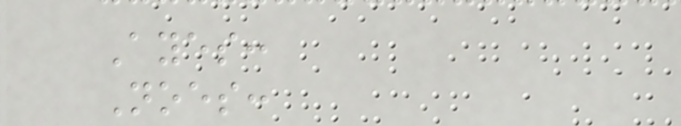Ayes:
Noes:
